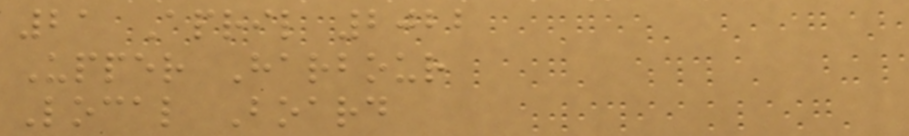21 April 2022
Upper Harbour
Local Board
